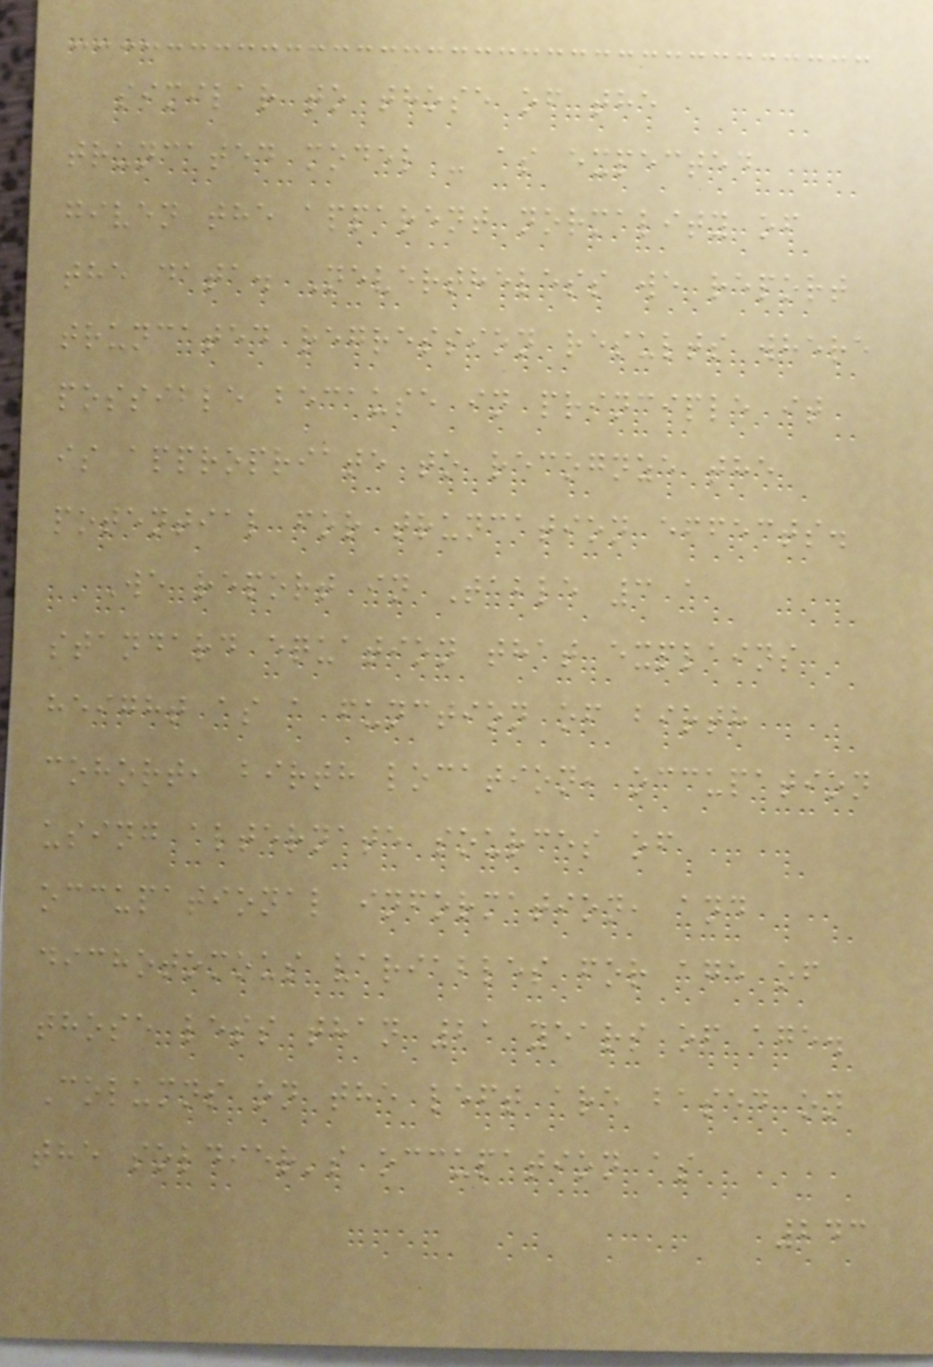similar to those of the
truncated model - as expected
given the apparent normality of
the data. Nevertheless we report
truncated regression results where
possible because in principle it
is appropriate to recognze the
potential for truncation effects.
We report in Table 3 a
standard equation that explains
height as a function of birth
cohort, birth location, occupation
using alternate sources of
occupational information, and
dichotomous variables for age of
those less than 21 years of age.
Columns on the left are based on
the soldier's occupation as
243
